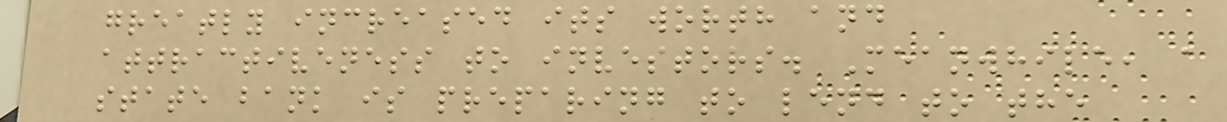greatly increased its worth and
attractiveness to investors. Meanwhile, a
state bank is preparing to lend to the
